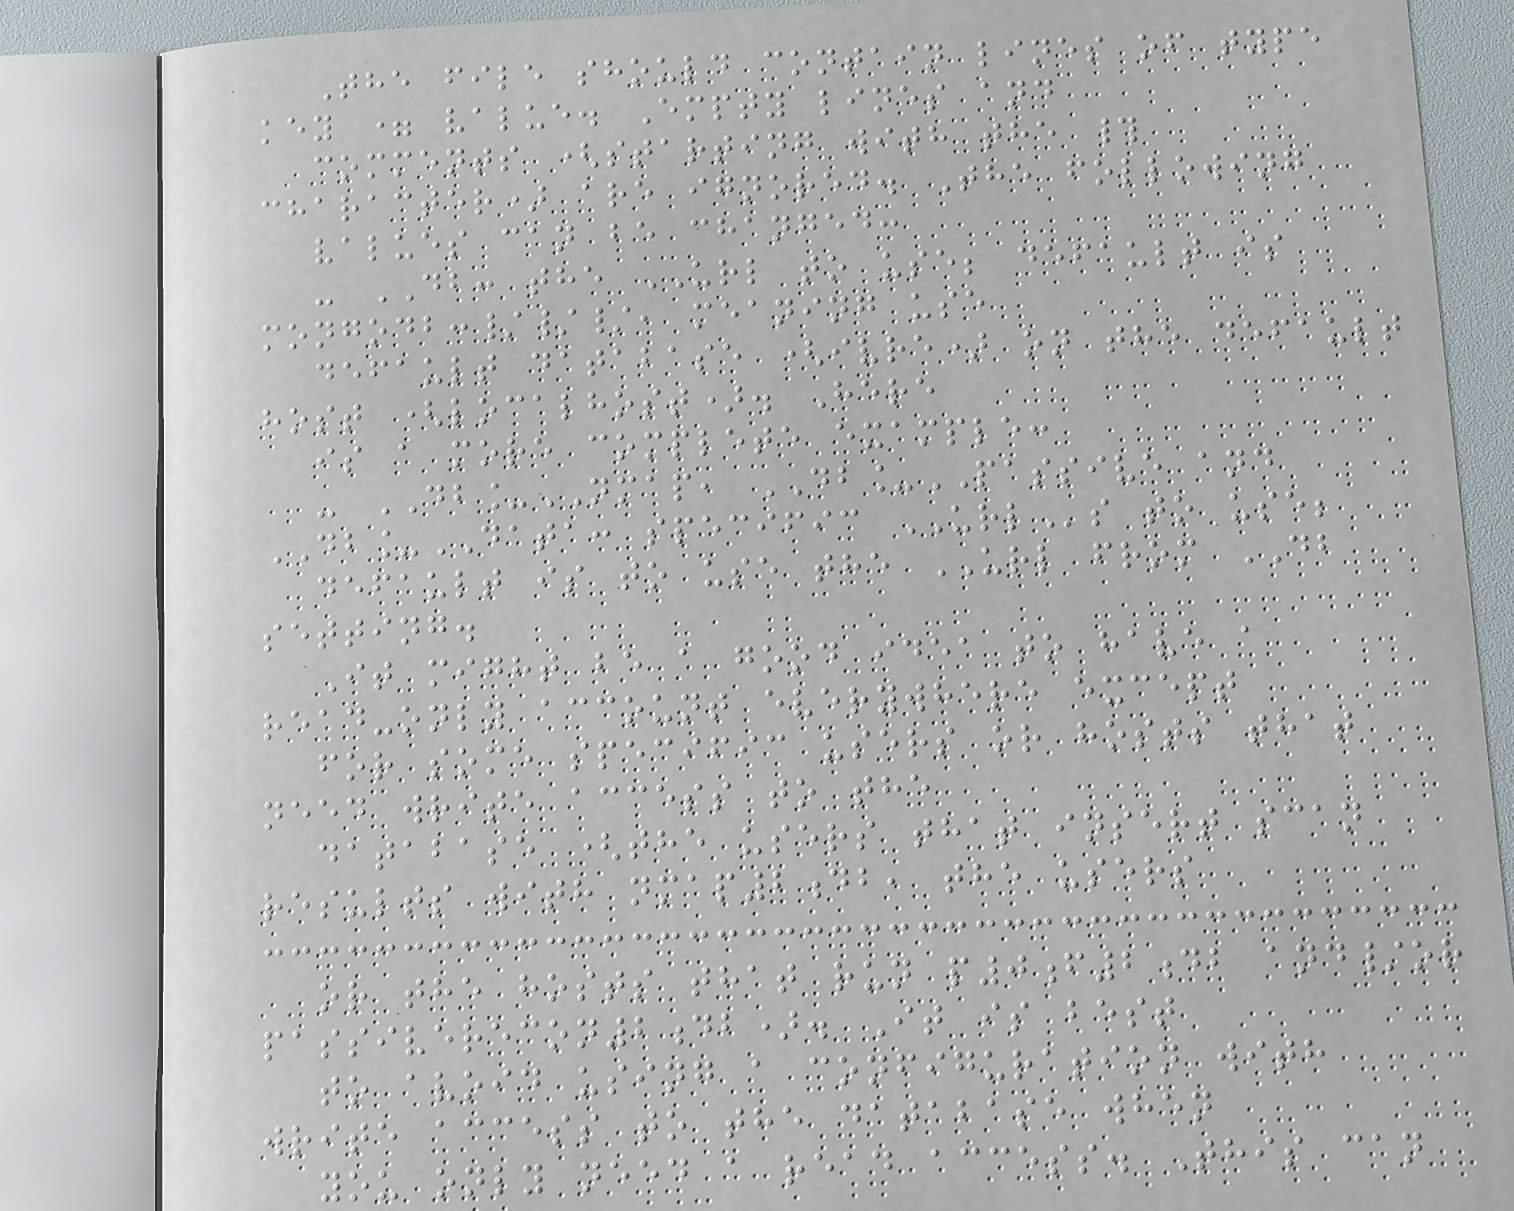The file should contain lines of type
key = value. Empty lines and
comments (starting with the #
character) are ignored. The following
values can be changed:
- DB: the URL to use; default is
mongodb:///, meaning use
default database (ivre) on the default
host (localhost). Here
is a more complete example:
- DB_NMAP, DB_PASSIVE and
DB_DATA: specific URLs to use;
default is to use the URL from DB
setting.
It might be a good idea to have a
read-only account everywhere except
for some specific users or hosts that
need write access to the
database (the users that insert scan
results with nmap2db, the users
or the hosts that run p0f2db and/or
passiverecon2db). It is best
to avoid using a configuration with
write access to the database when
you only need a read access. This can
